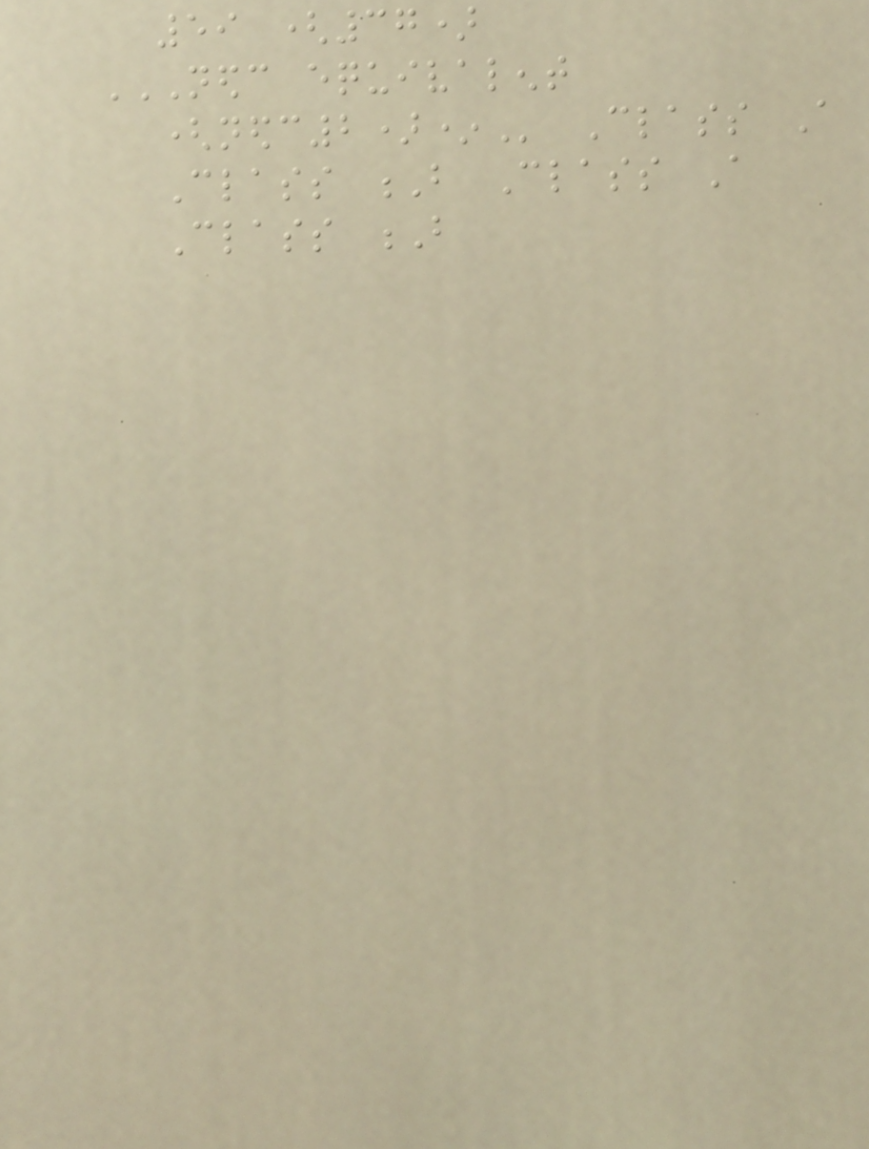59 (37)
NEDC EQUIVALENT
(NEDC2)* Class A
Class B Class A
Class B
